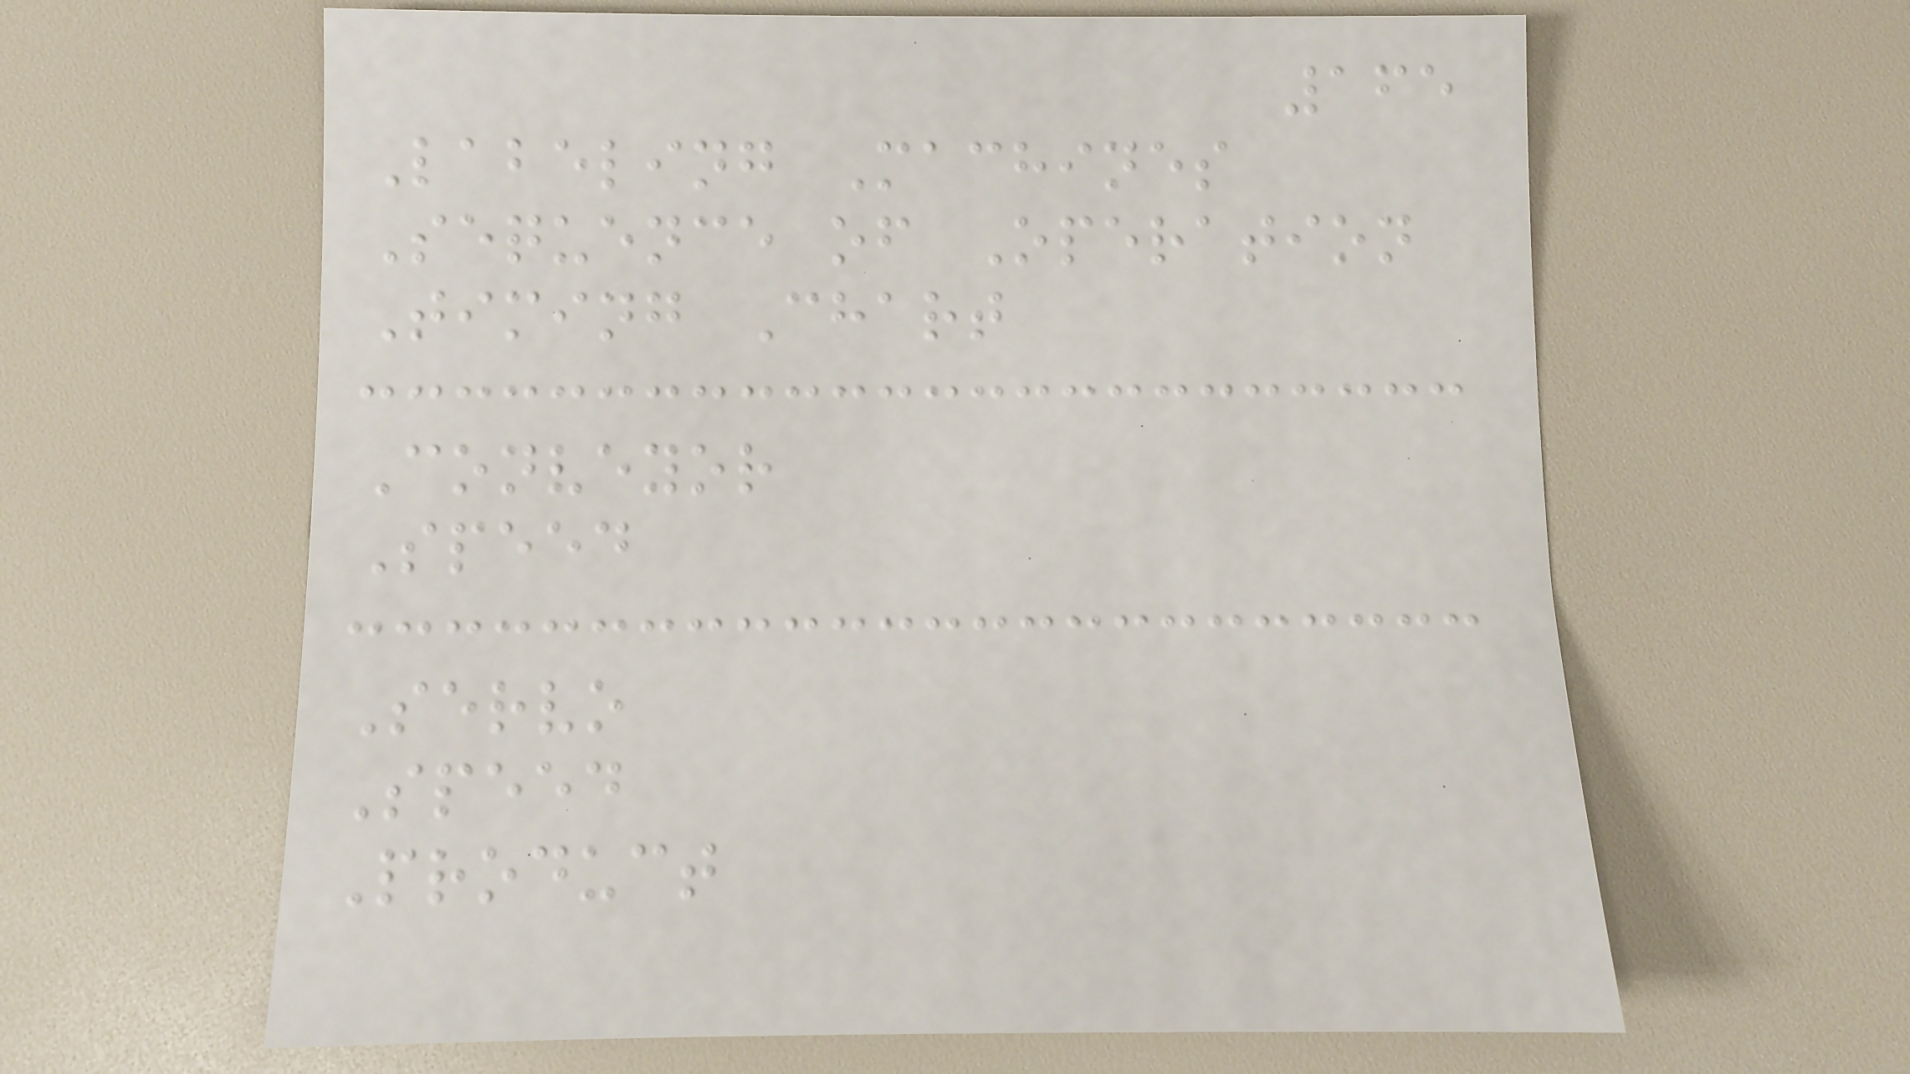165
Labeling Machines
Sequence of Operation
Timing Chart
Conveyor
Speed
Servo
Speed
Product
